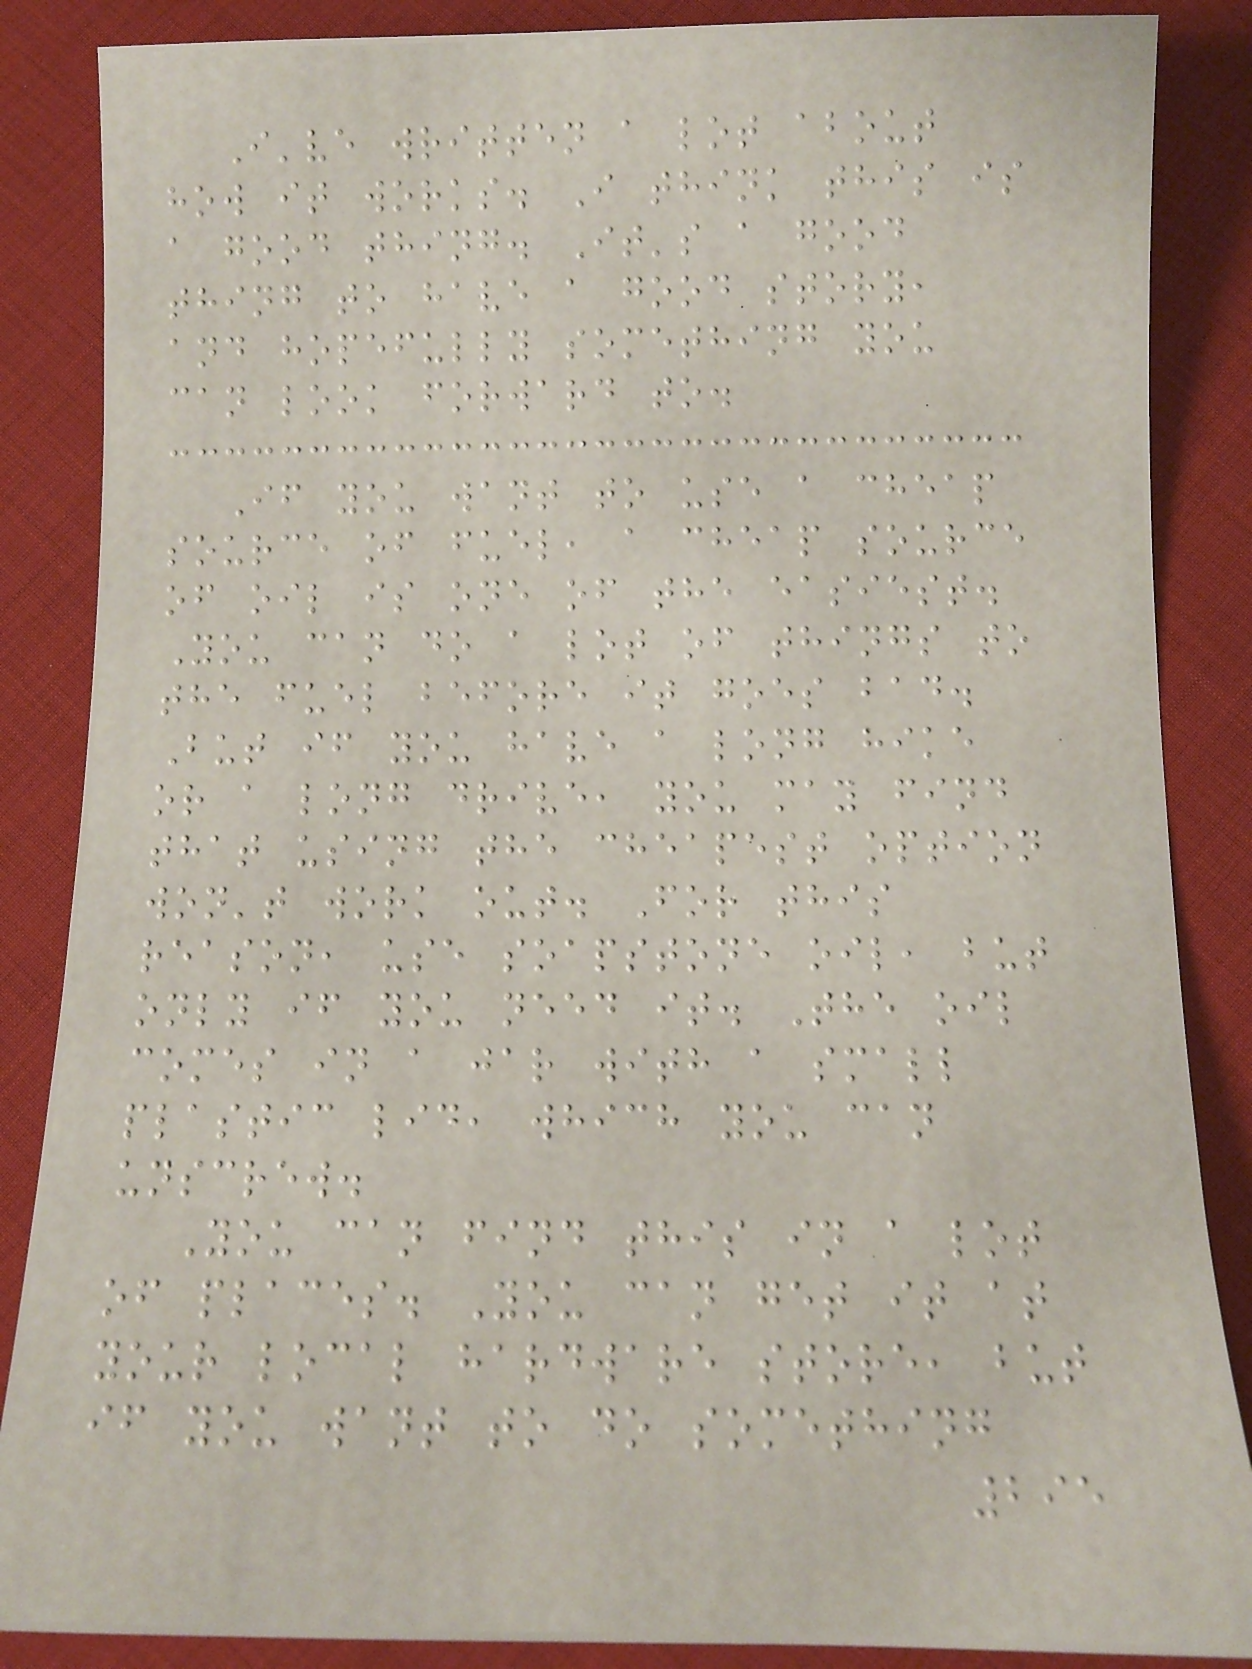I've written a lot about
how it works. I think this is
a good thing. It's a good
thing to have a good story,
and hopefully something you
can look forward to.
If you want to use a cheap
source of fuel, a cheap source
of oil is one of the easiest.
You can do a lot of things to
the fuel before it goes bad.
But if you have a long hike
or a long drive, you may find
that using the cheapest option
won't work out. For this
reason, use soapstone oil, but
only if you need it. The oil
comes in a jar with a small
plastic lid, which you can
unscrew.
You can find this in a lot
of places. You can get it at
your local hardware store, but
if you want to do something
295
